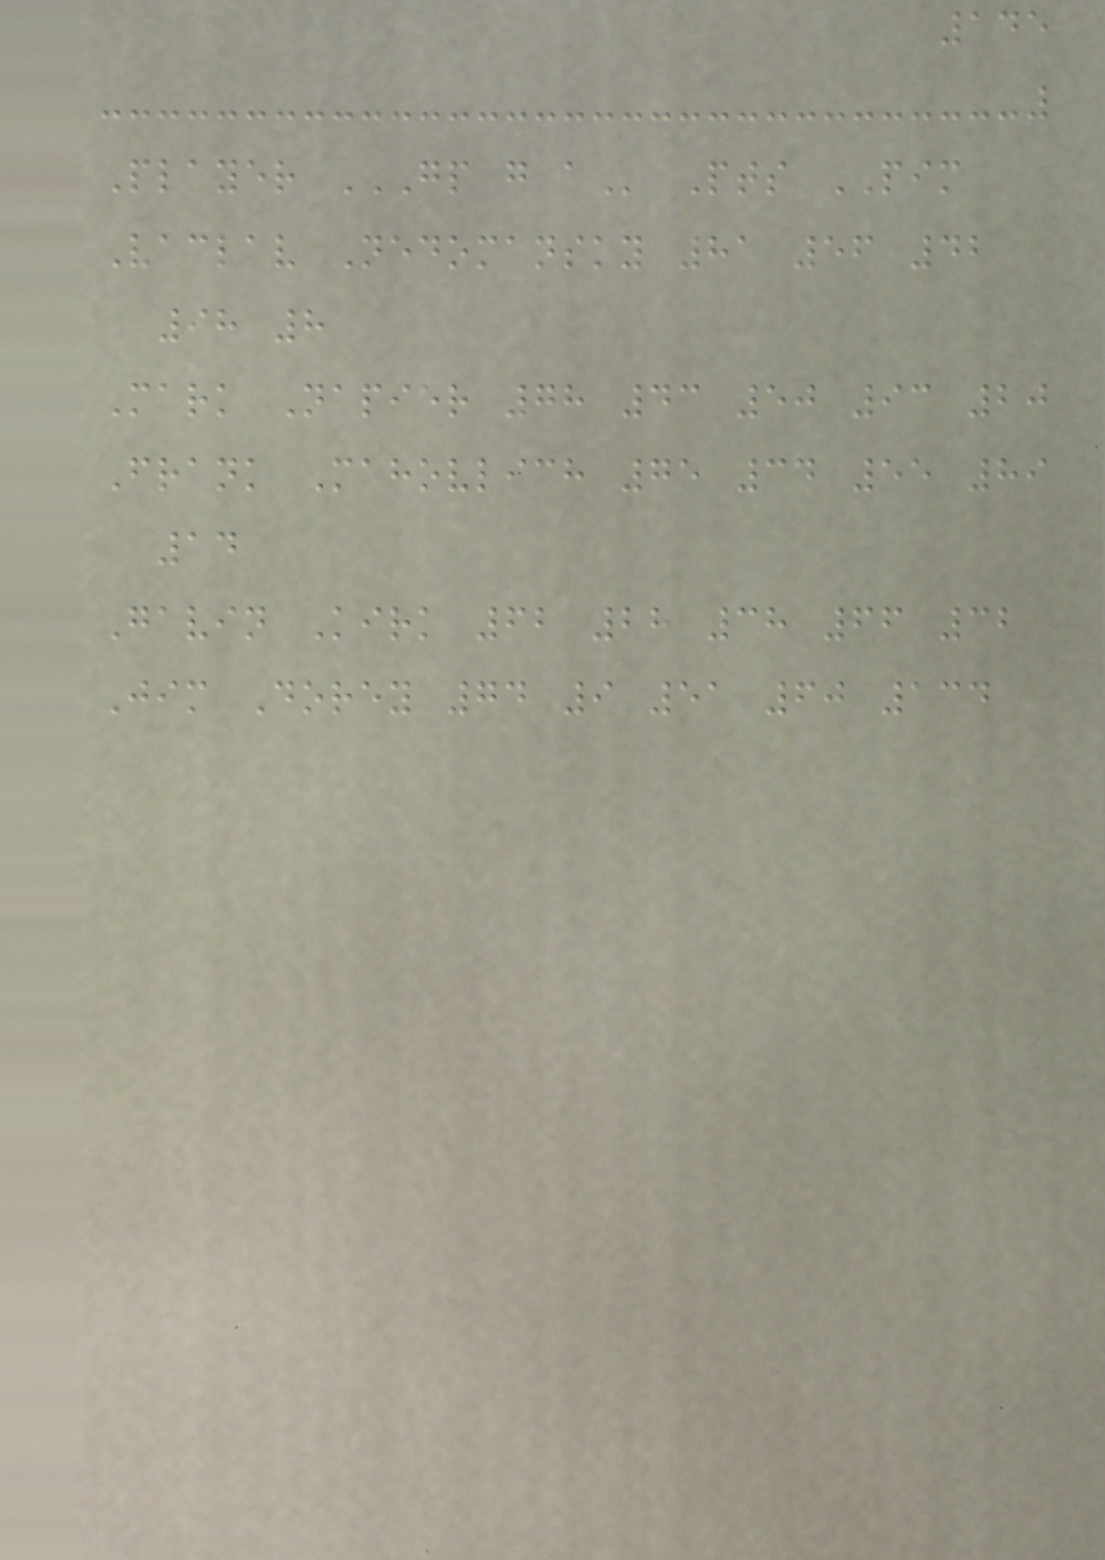145
Player GP G A Pts PIM
Vaclav Nedomansky 81 56 42
98 8
Mark Napier 78 43 50 93 20
Frank Mahovlich 75 34 55 89
14
Gavin Kirk 62 28 38 66 32
Jim Dorey 74 9 51 60 134
